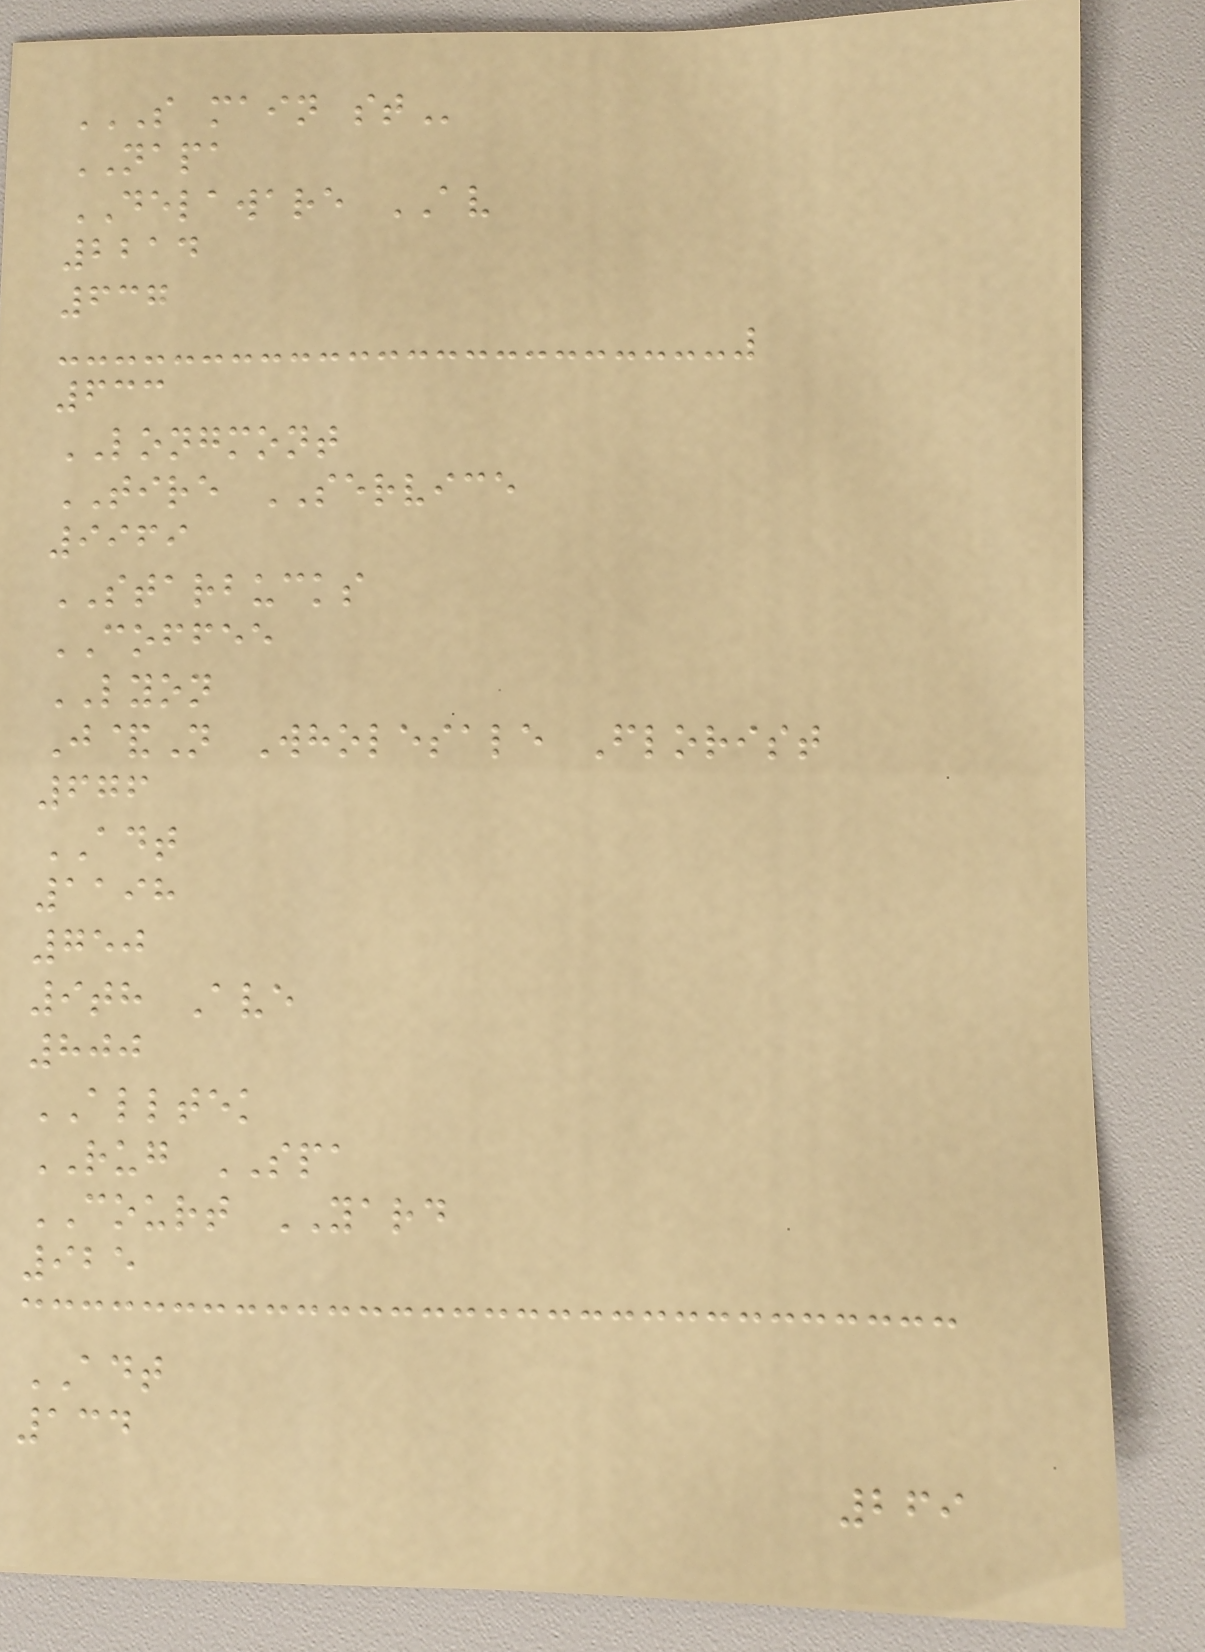S MAIN ST
NAPA
DELAWARE AV
2214
637
633
LONGMONT
TIRE SERVICE
9969
STARBUCKS
COFFEE
LYON
J&N Wholesale Florist
676
ADT
1198
750
9th Ave
800
ALLTEK
RUG SPA
COURT YARD
925
ADT
134
269
